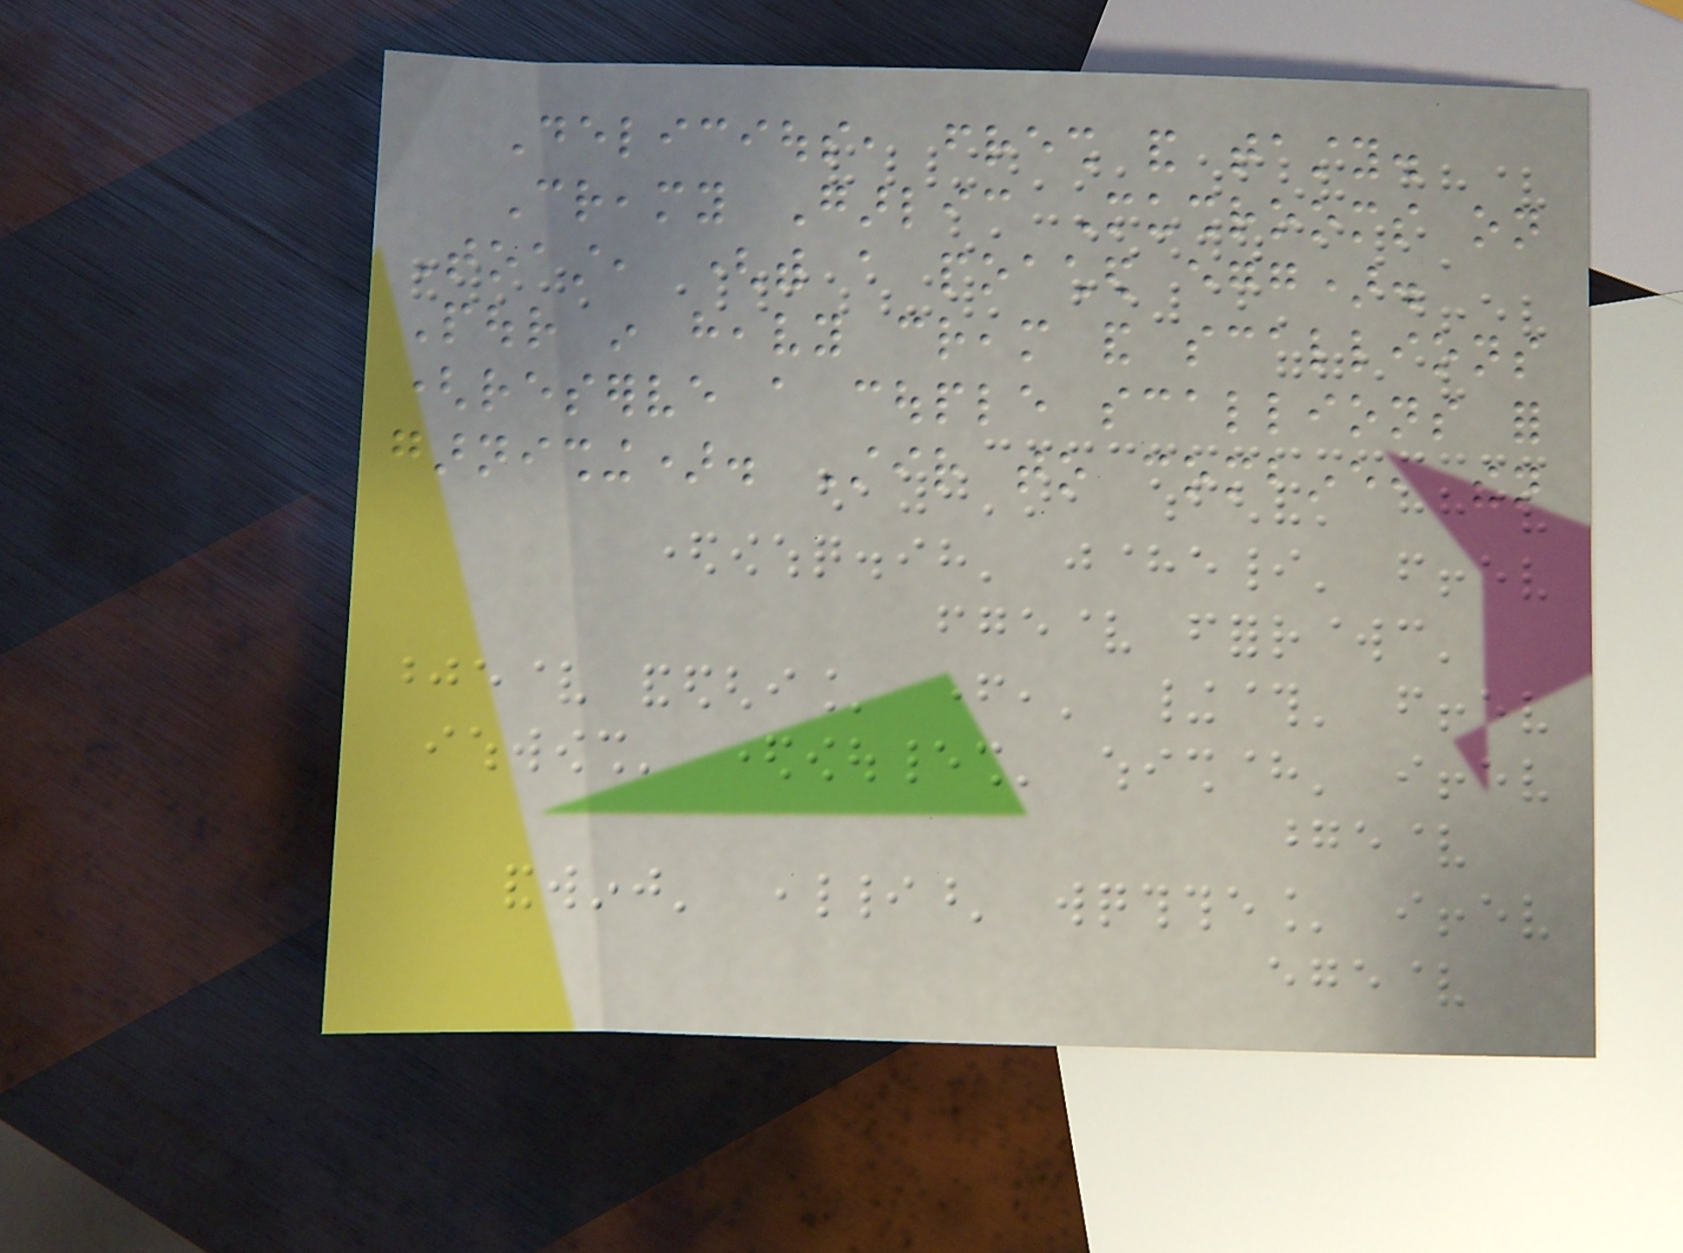Delicious, fresh and tasty.
Creamy Garlic Mushrooms on
Toast, (with a poached egg).
Pour in heavy cream and scallions
(reserve a couple scallions for
garnishing). Stir to combine, then
